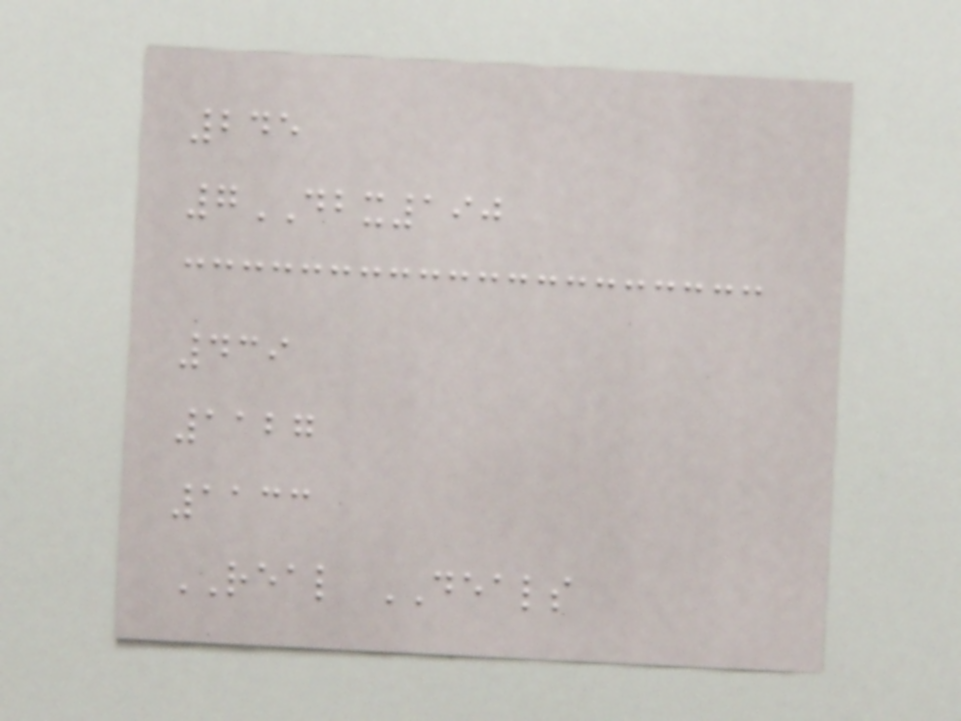245
7DBX190
439
1127
1133
REAL DEALS
